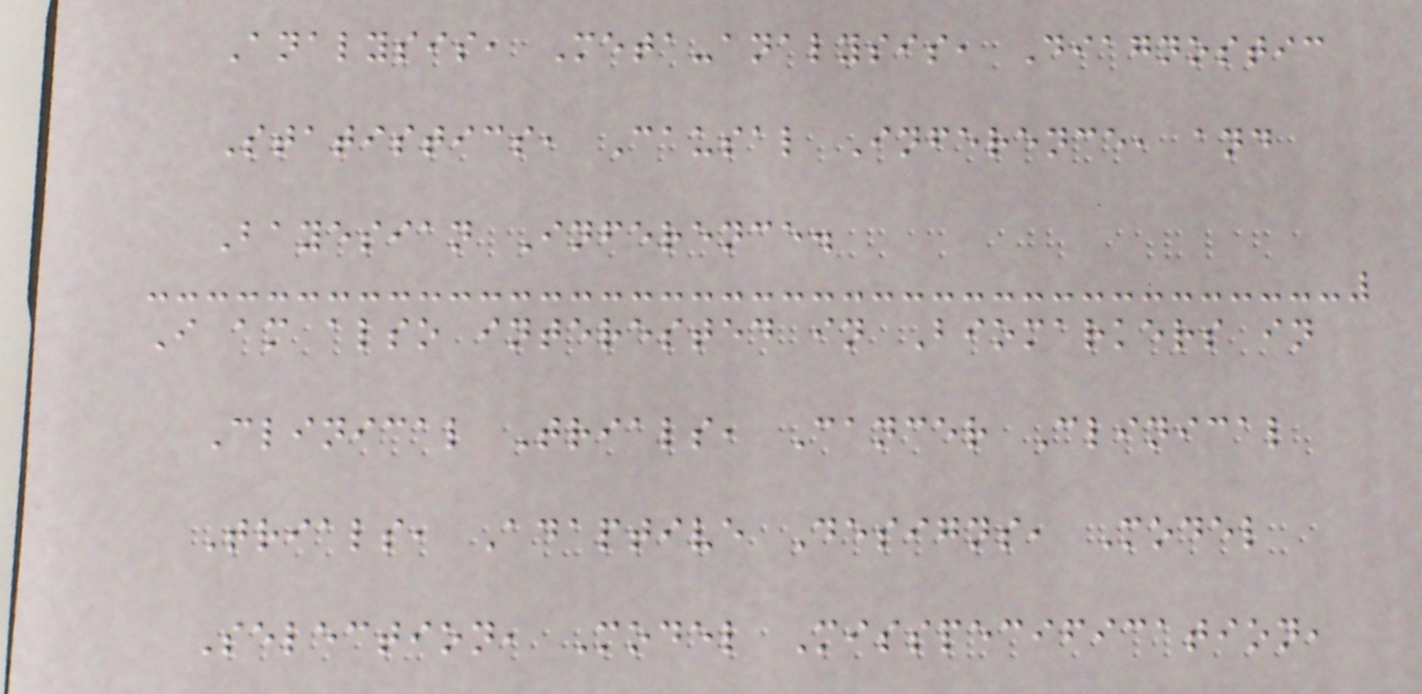Analysis, Meta-analysis, Diagnostic
Statistics, Causal Inference, and
Bayesian Inference.
I am also interested in Biomarkers in
Clinical Trials, Cancer Clinical
Trials, Adaptive Designs, Model
Selection, Model Misspecification,
